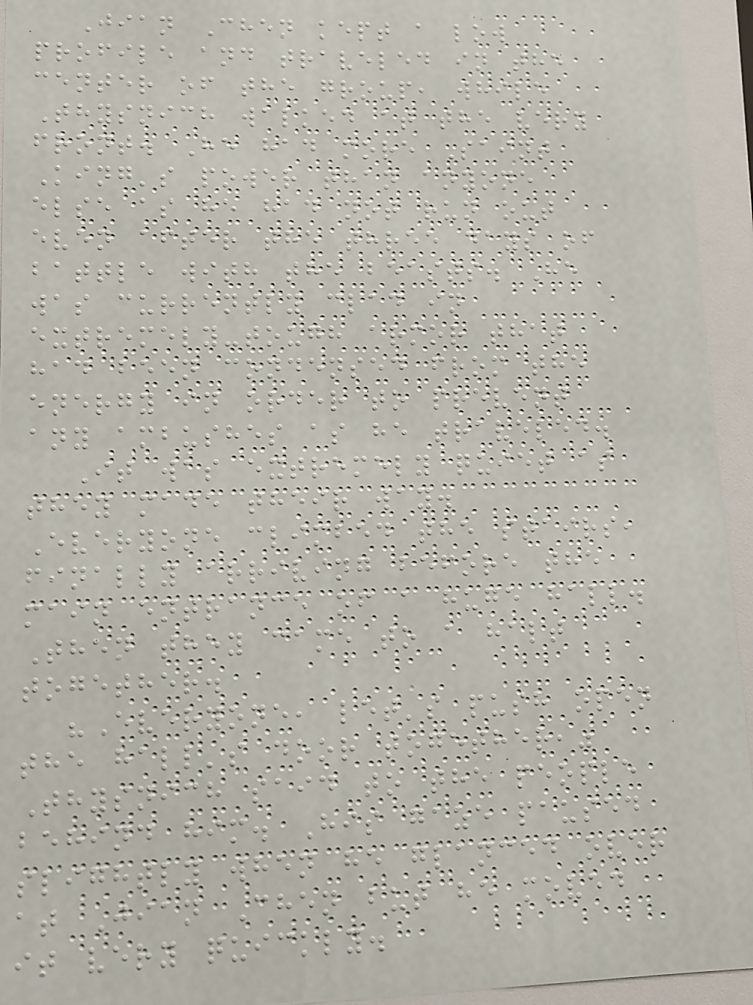Jian Chen kept a low
profile and traveled in the
center of the group, while
Thysnich walked at the very
front. He had more Saint
King's power than anyone
else as he had not run out
even after the three days of
battle with the beasts. He
was currently clad in
extremely-tough armor that
had been condensed from the
energy in order to prevent
any ambushes as he traveled.
It was extremely quiet as
they made their way.
Everyone climbed the stairs,
finally arriving before the
main entrance of a huge hall.
Then they came to a halt
together.
"Everyone, let's push open
the hall's door together,"
Thysnich said to the people
behind him. His gaze paused
slightly when he glanced over
at Jian Chen but he moved
it very quickly.
